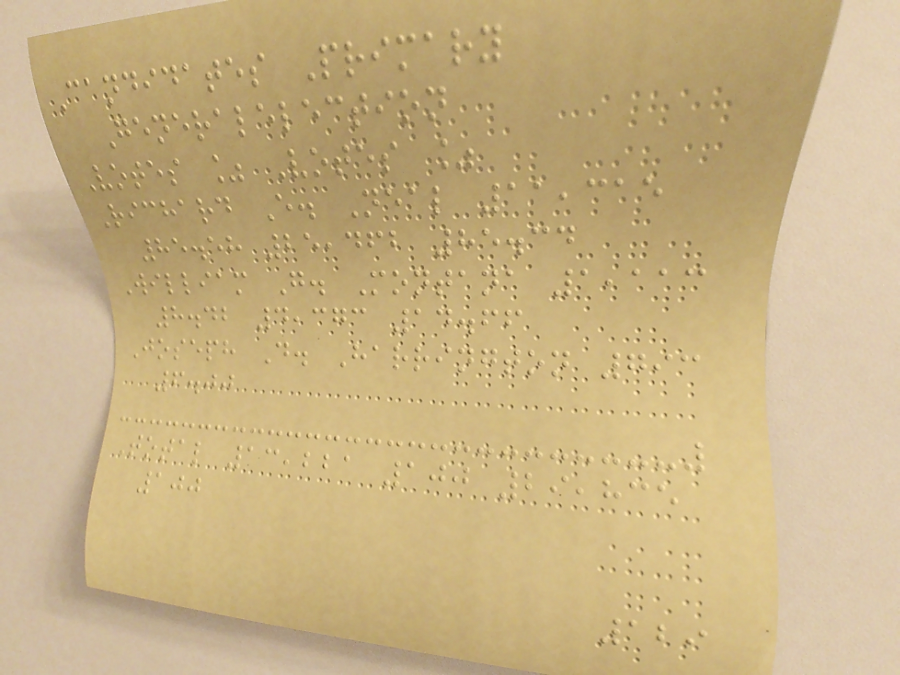Candidates Primary
Generalelection
Votes % Votes %
Richard E. Neal 11,315
85.58 25,462 85.34
William G. Montana 1,113
8.42 4,373 14.66
Joseph D. Harrington 793
6.00
Total 13,221 100 29,835
100
129
